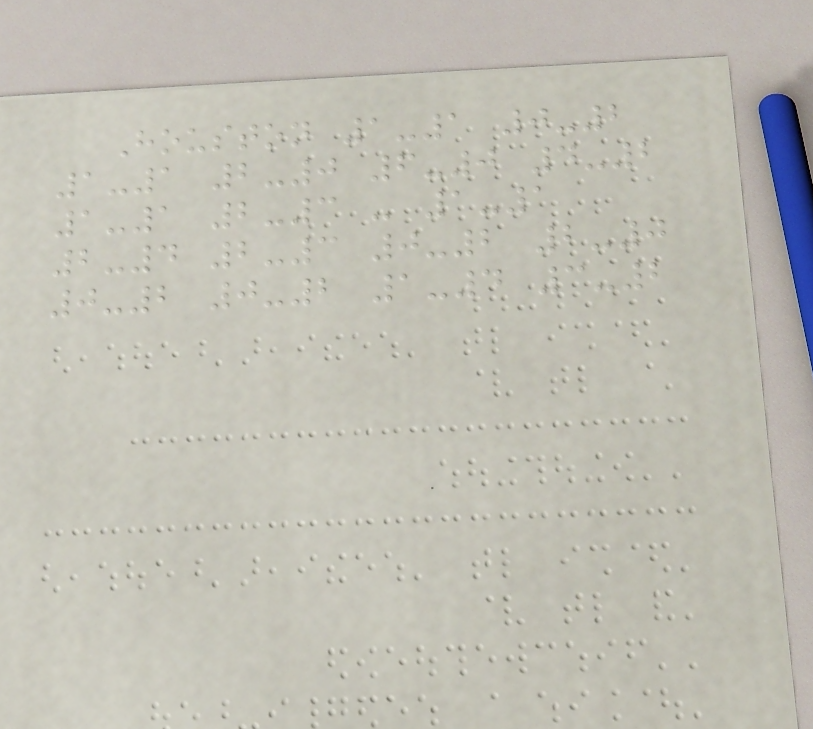Houston 1-1 0-2
1-1 2-0 6-0 4-2
1-1 2-3 - 1-1
2-4 2-3 0-2 2-0
0-2 0-2 1-4 3-2
